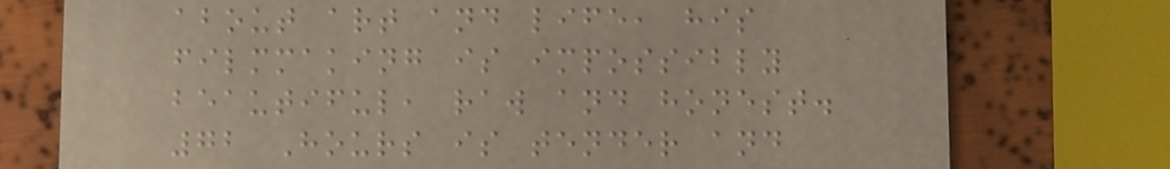about art and life, his
filmmaking is impossibly
beautiful, raw and honest.
72 Hours is tender and
